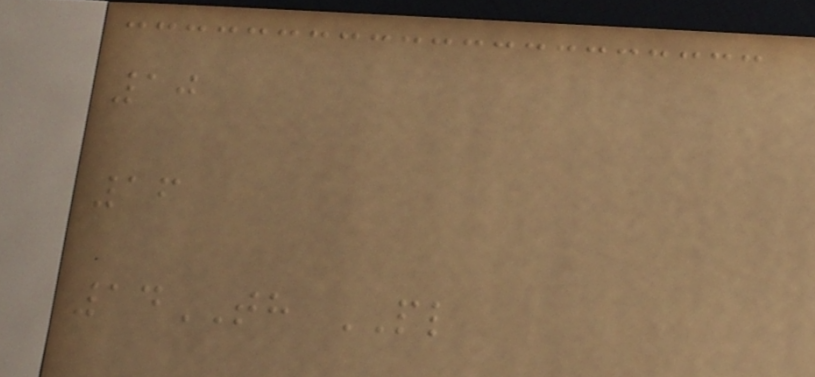10
16
14TH PL
